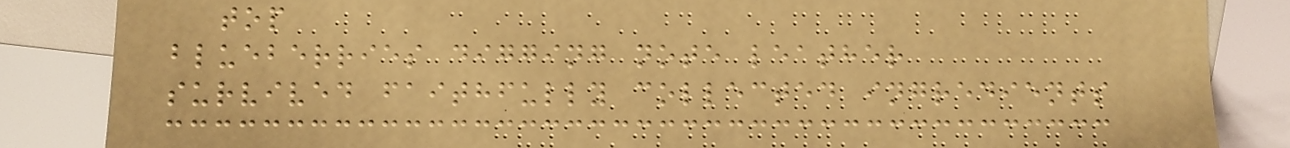top
blueberries digging note leather
survived faithfully collected ingredients
